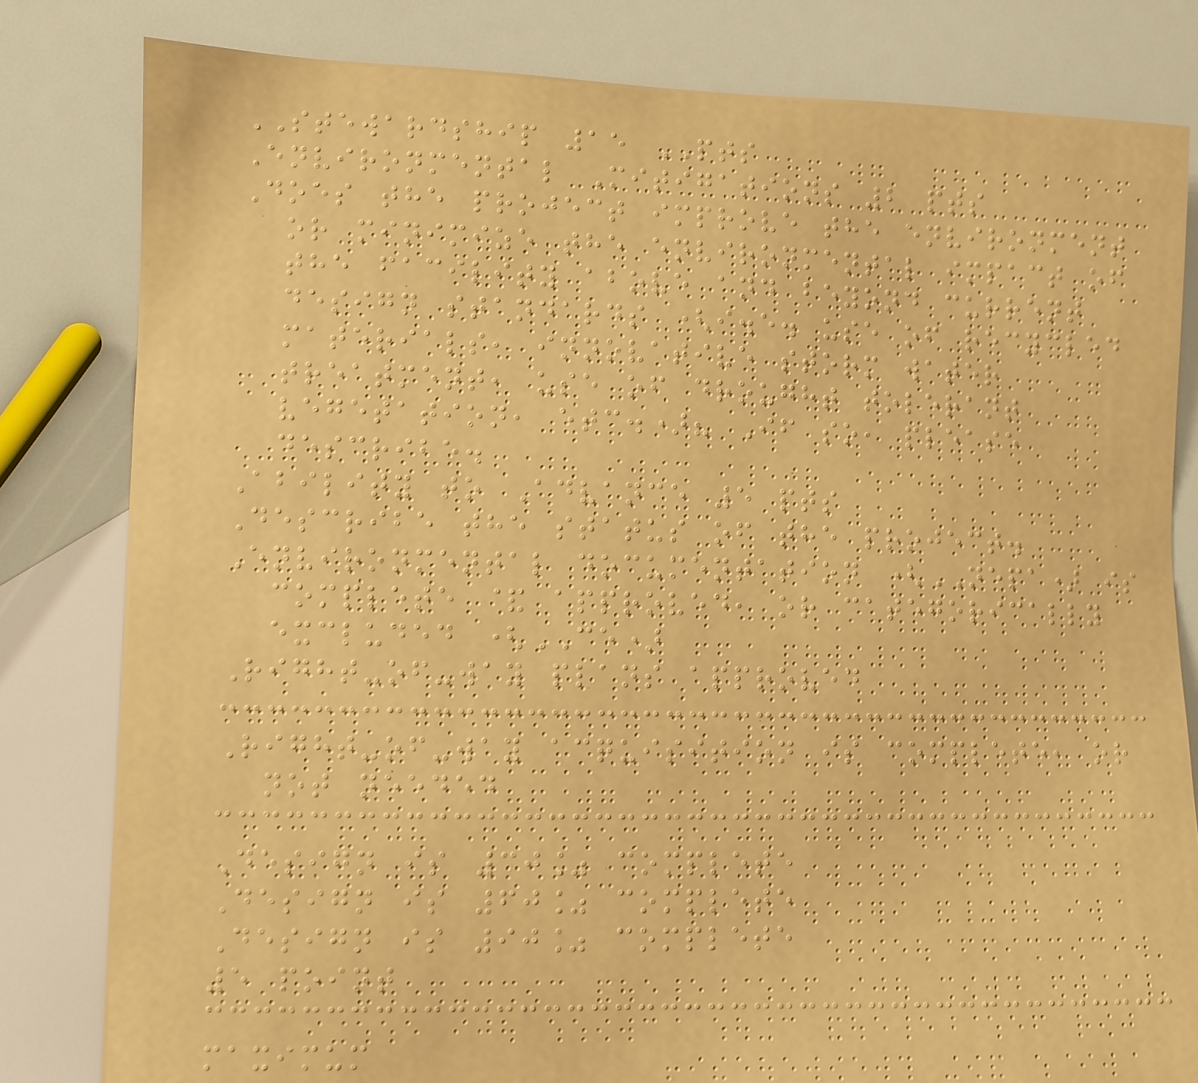STEWARDSHIP 15 PTS
Environmental Mitigations 2 pts
Does the project improve the environment
or minimize the environmental impact of
the facility above and beyond current
design standards (i.e. use of recycled
materials, innovative storm water
treatment, use of drought tolerant
vegetation, etc.)? If so, please
describe.
Ability to Advance 5 pts
Describe the status of the project.
Environmental documentation (NEPA) is
complete & approved, or categorically
excluded (CE)
Right-of-way plans approved
Right-of-way acquisition is complete, or
not needed
Design is 30% complete
Design is 60% complete
Design is 90% complete
5 point
maximum
